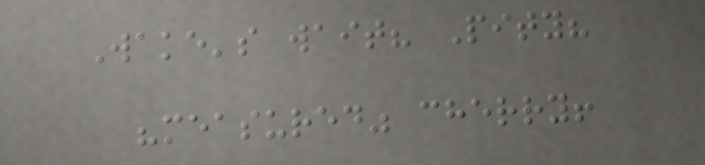Wake's wait? Pity?
"measured" cherry!
